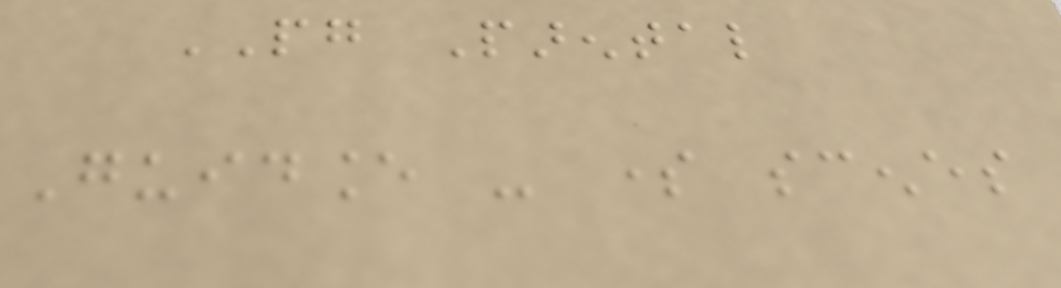PG Parental
Guidance - some scenes
